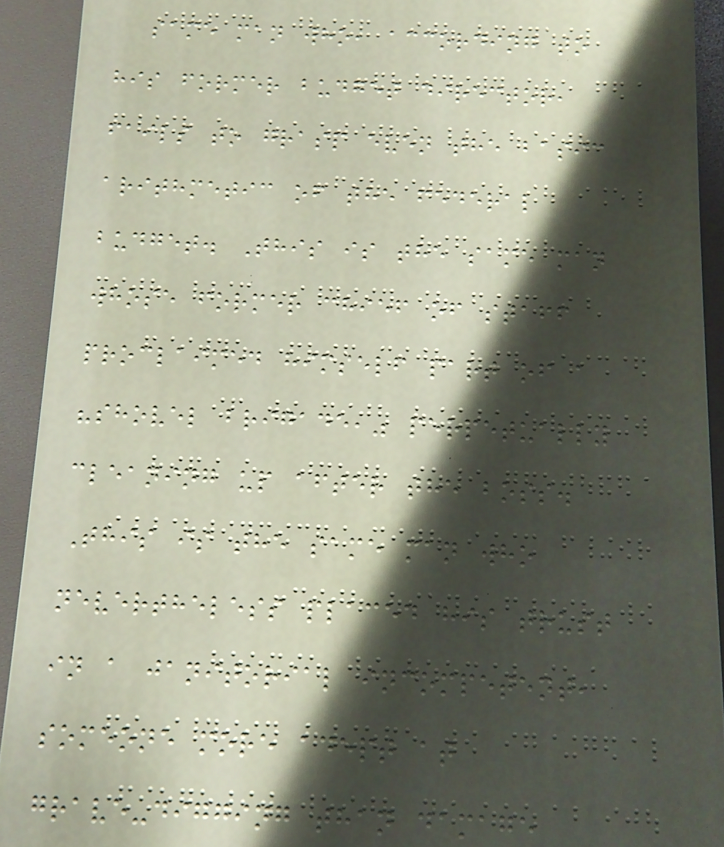same man who, according to
his former budget director,
fails to grasp even the basic
arithmetic of the federal
budget. This is the same man
whose former chief of staff
proclaimed himself part of a
"shovel brigade," perpetually
cleaning up after the boss.
This is the same man who
nevertheless placed his trust
in a janitorial incompetent,
someone more adept at
grave-digging than damage
